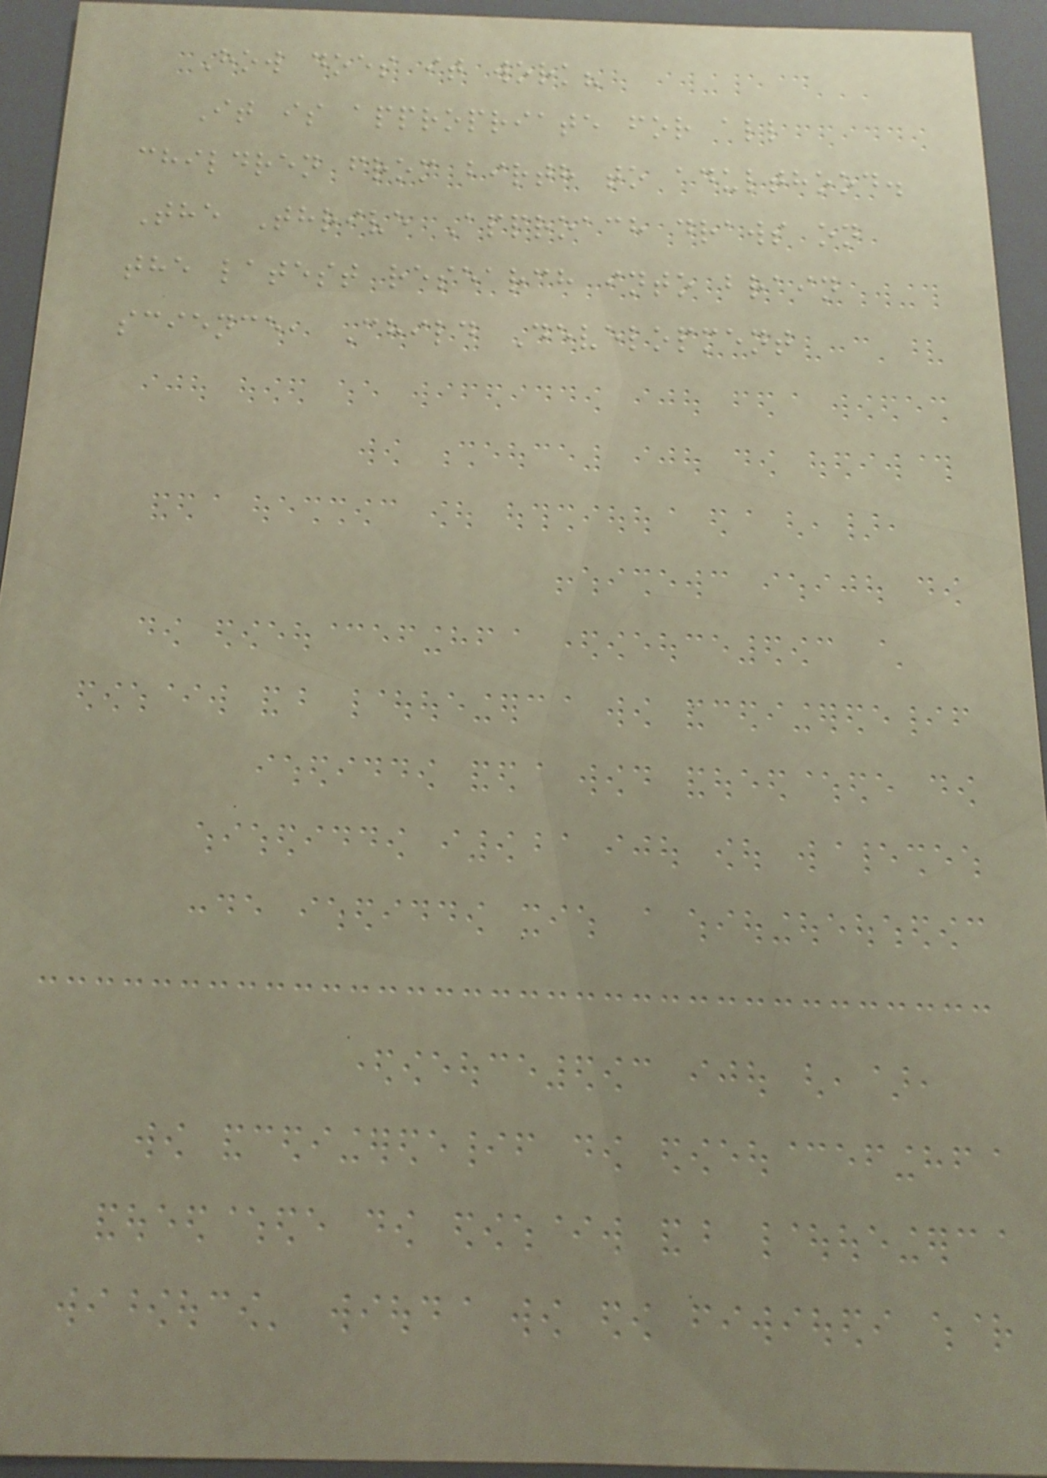How does it work?
It is appropriate for all
children from birth to adulthood.
The Thrive Approach draws on
the latest research into brain
science, Child Development
